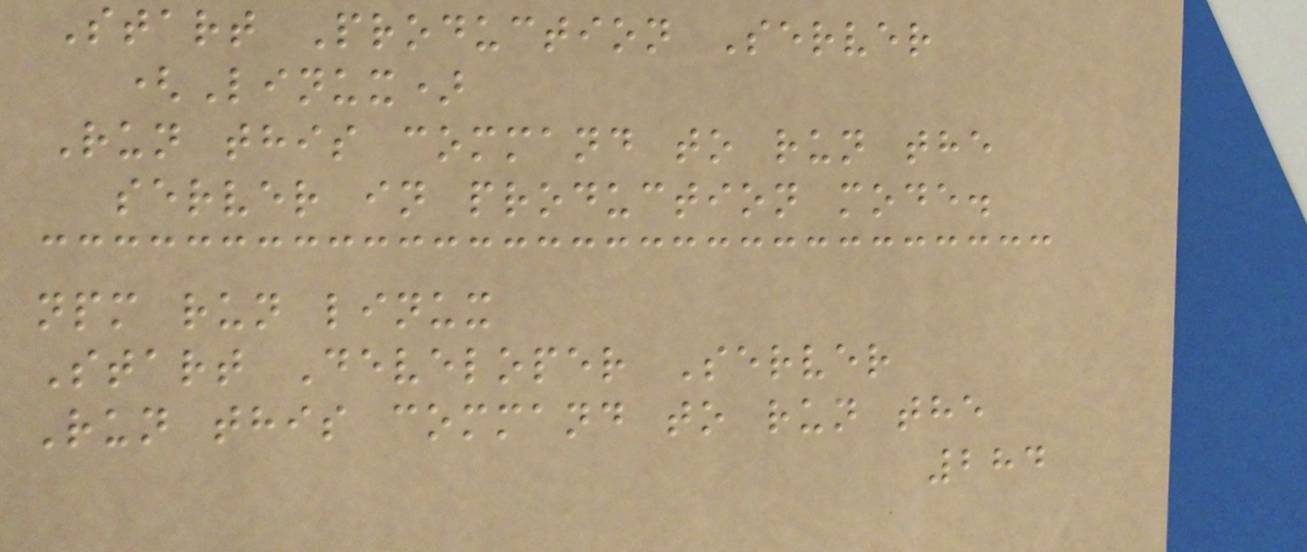Start Production Server
(Linux)
Run this command to run the
server in production mode.
npm run linux
Start Developer Server
Run this command to run the
284
